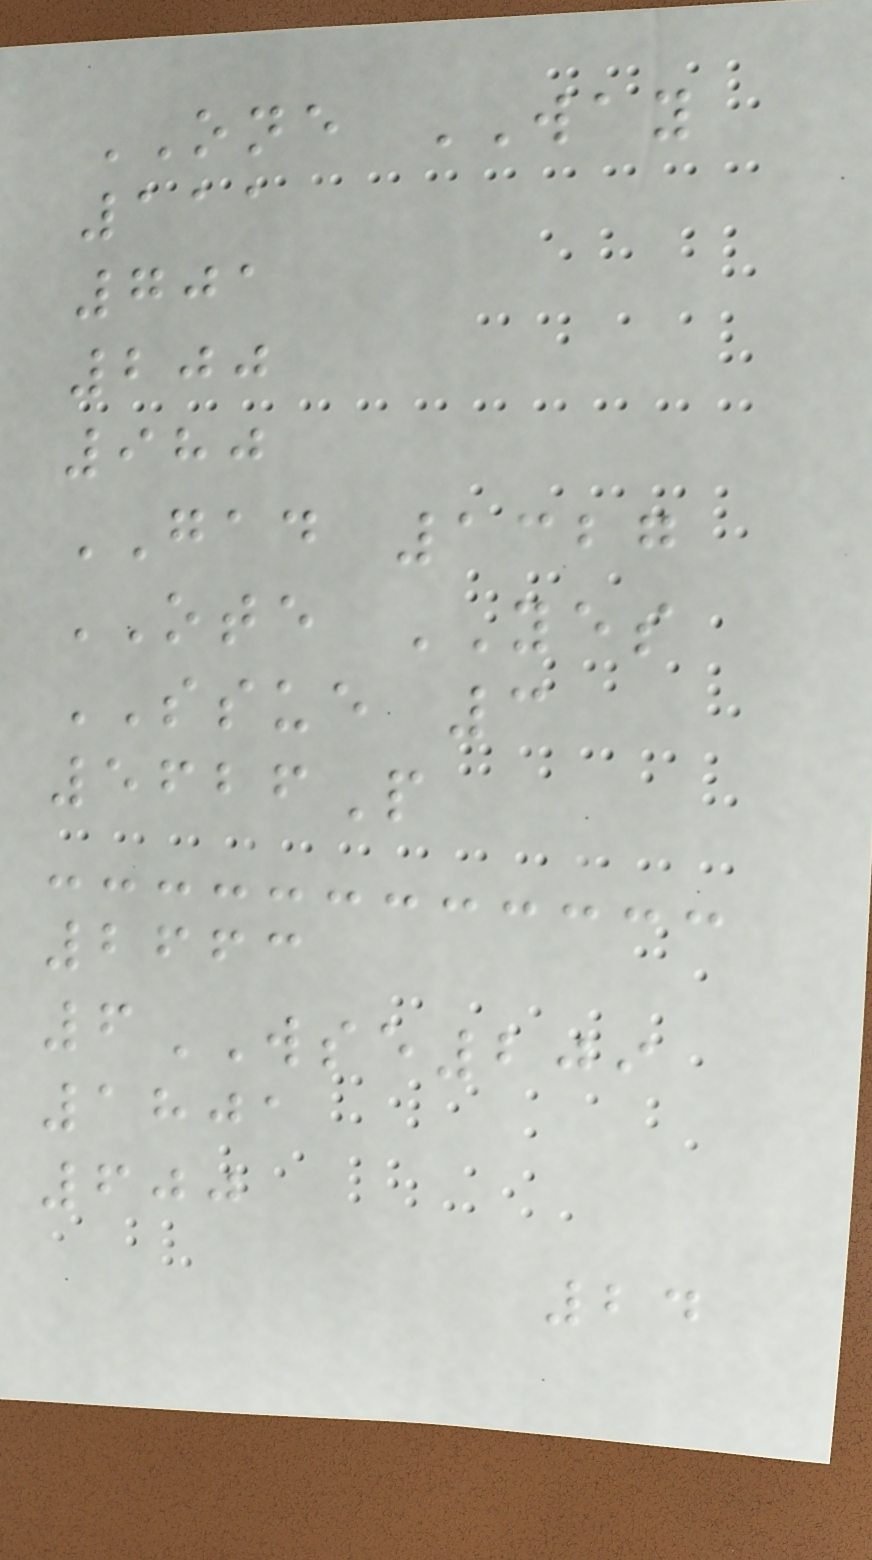ONE WAY
111
701
200
980
GAD 1327
OTE YES
SSUE 3
5626P
2663
6WSE209
1801
600
24
